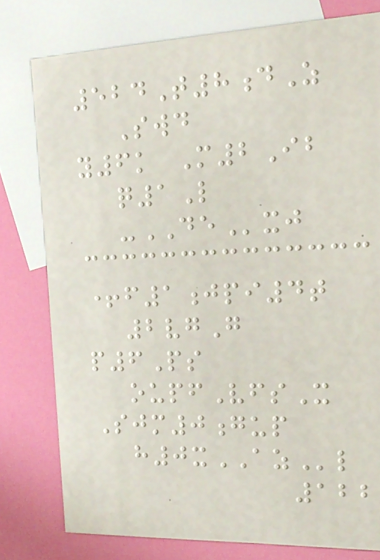524T8dZ
Swd
y6k M2Ib
q1L
-DExj
+f1jpi4t
2vgG
p6Ps
oupfVfsX
Sjm0gup
h0xAZl
122
